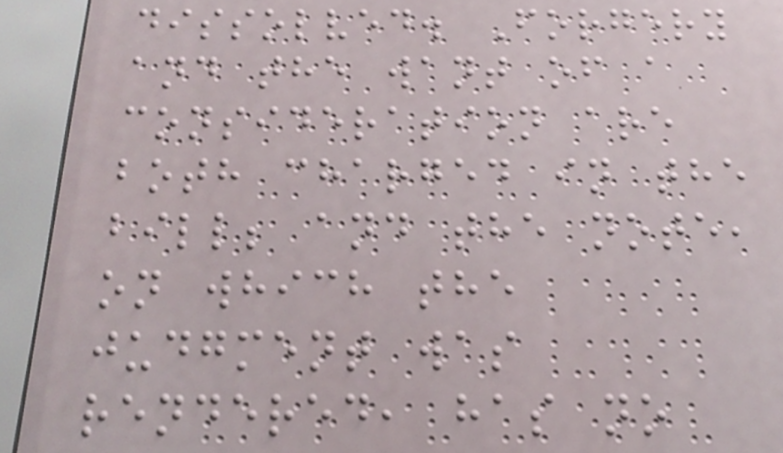dissolved. Forgery
and the want of a
consideration are
both charged in the
bill; and the note,
on which the
judgment was
rendered, has no
